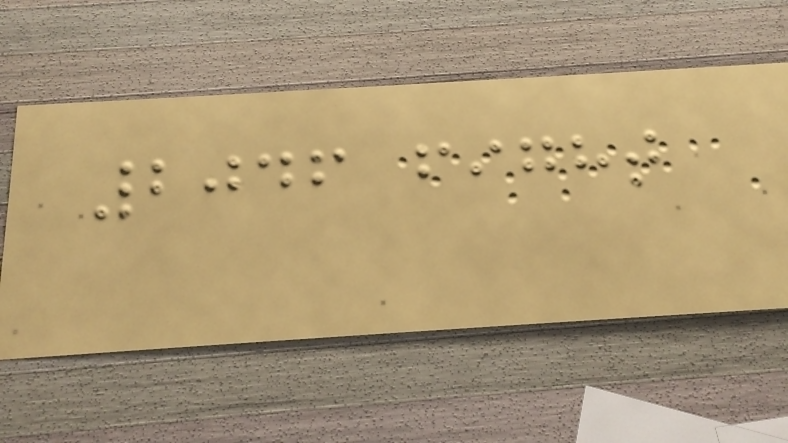2046 fight
